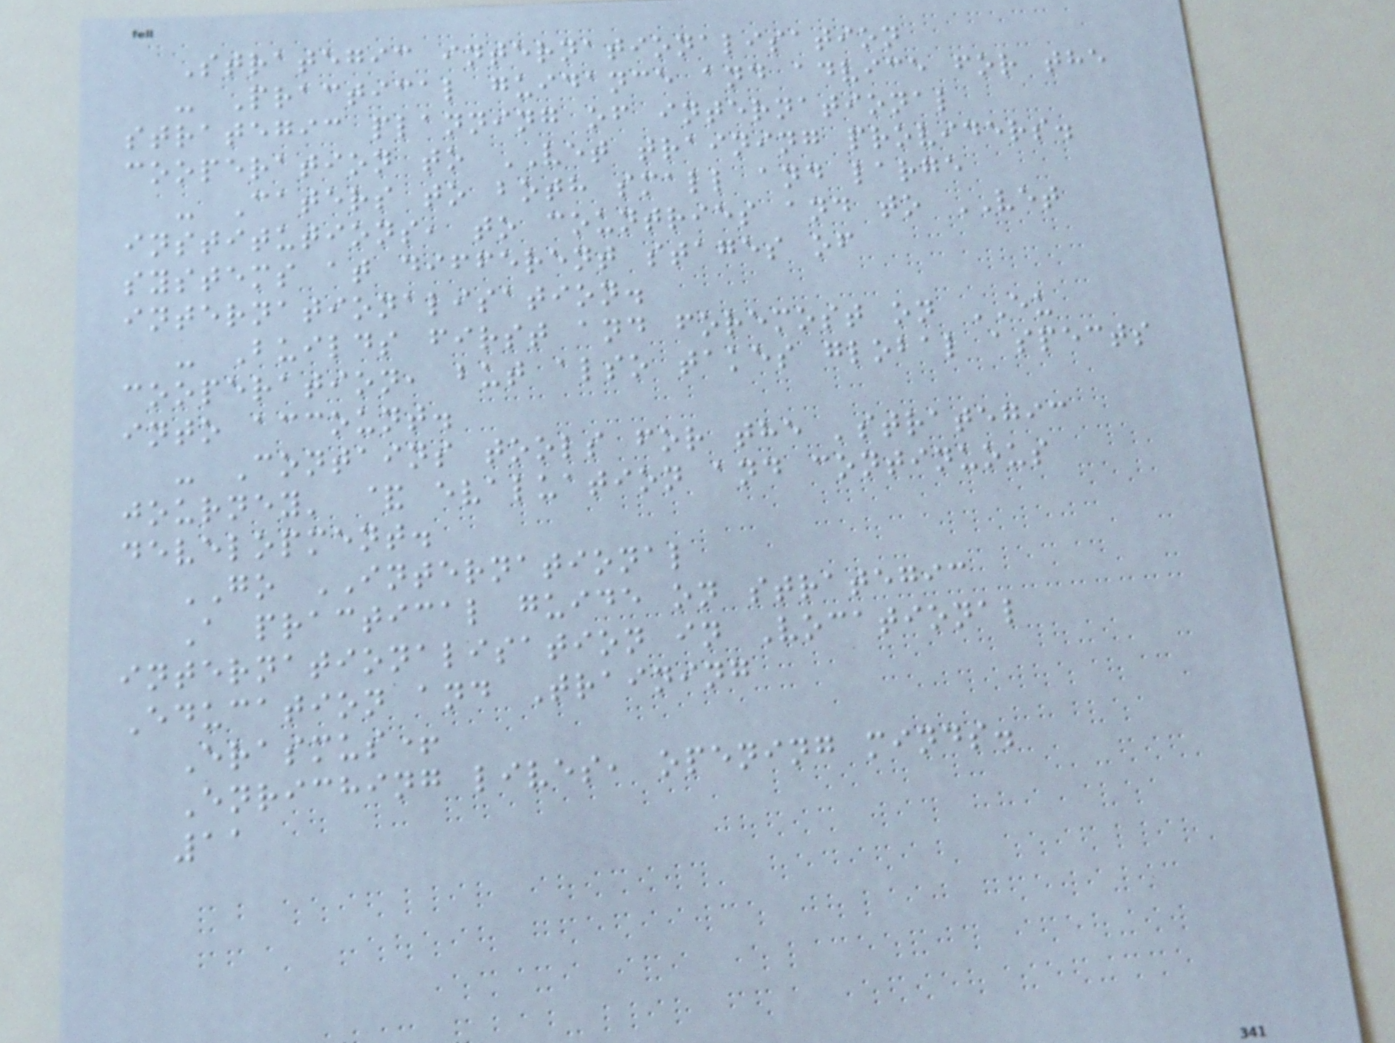Strategic internationalisation
- Practical guidance and advice for the
strategic planning of international
cooperation to VET training providers.
- Caters to both small and large
institutions, to countries and to VET
systems at different stages of
internationalisation.
- Builds first and foremost on EU
cooperation, but also takes global aspects
into account.
- Contains tools for the 'strategic
journey' & evaluation and continuous
development.
GO INTERNATIONAL
A practical guide on strategic
internationalisation in Vocational
Education and Training
Erasmus+
Enriching lives, opening minds.
11
